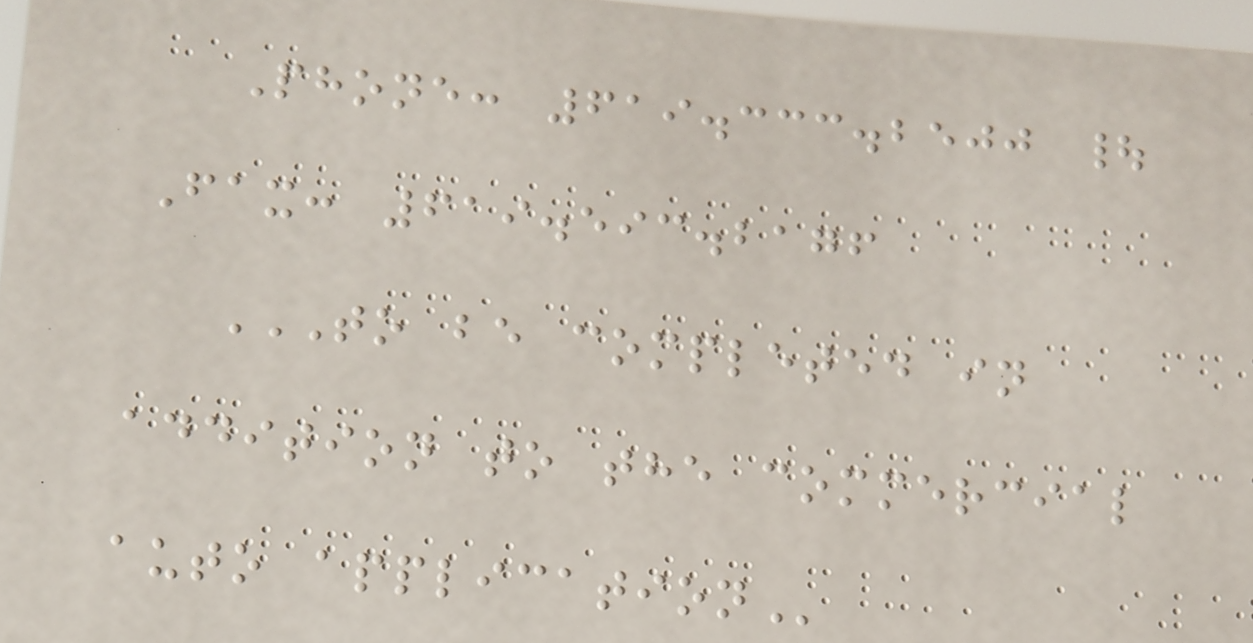Phone: 619.333.2500 |
Fax: 619.593.2176
TO BE COMPLETED IN
ADDITION TO THE COMMERCIAL
AUTO APPLICATION
